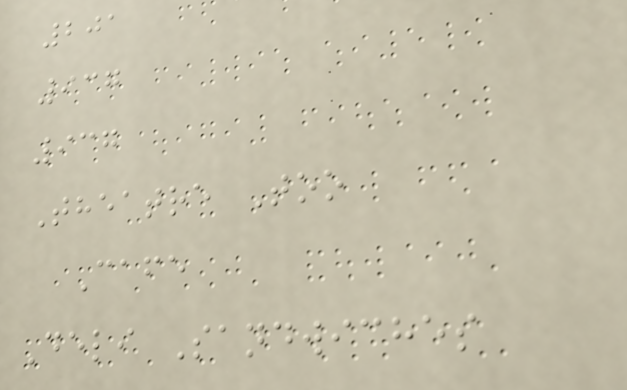201
937
937
Theatre Too
Cafe
Deli Sandwiches
